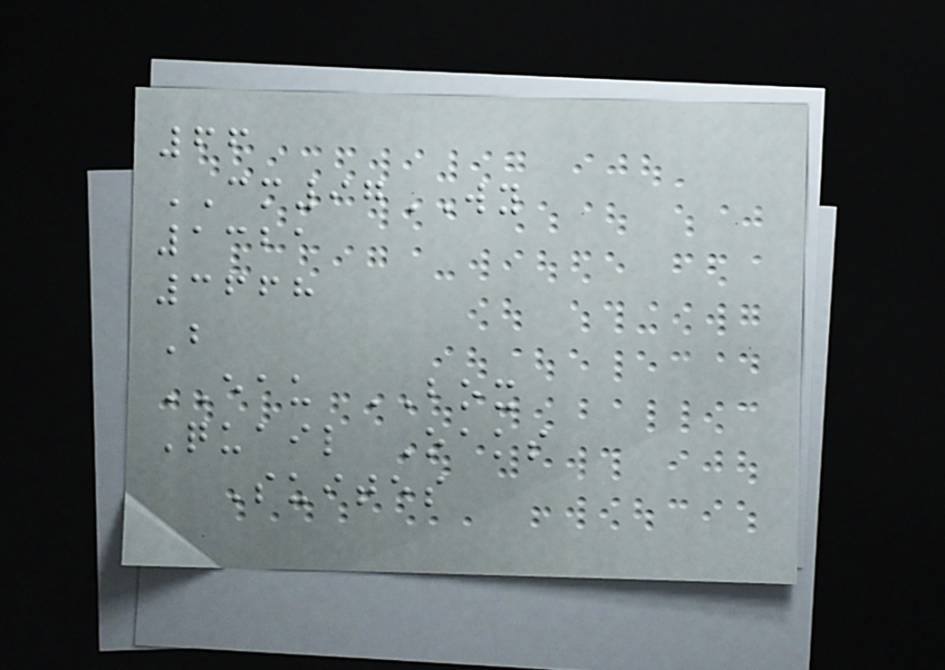66
CM97WY
1321
3668
B
EAU BOX
Quail Oaks
Suites
